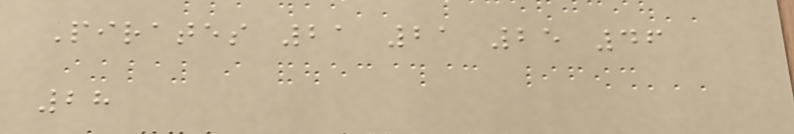Pirates 21 21 25 46
28
